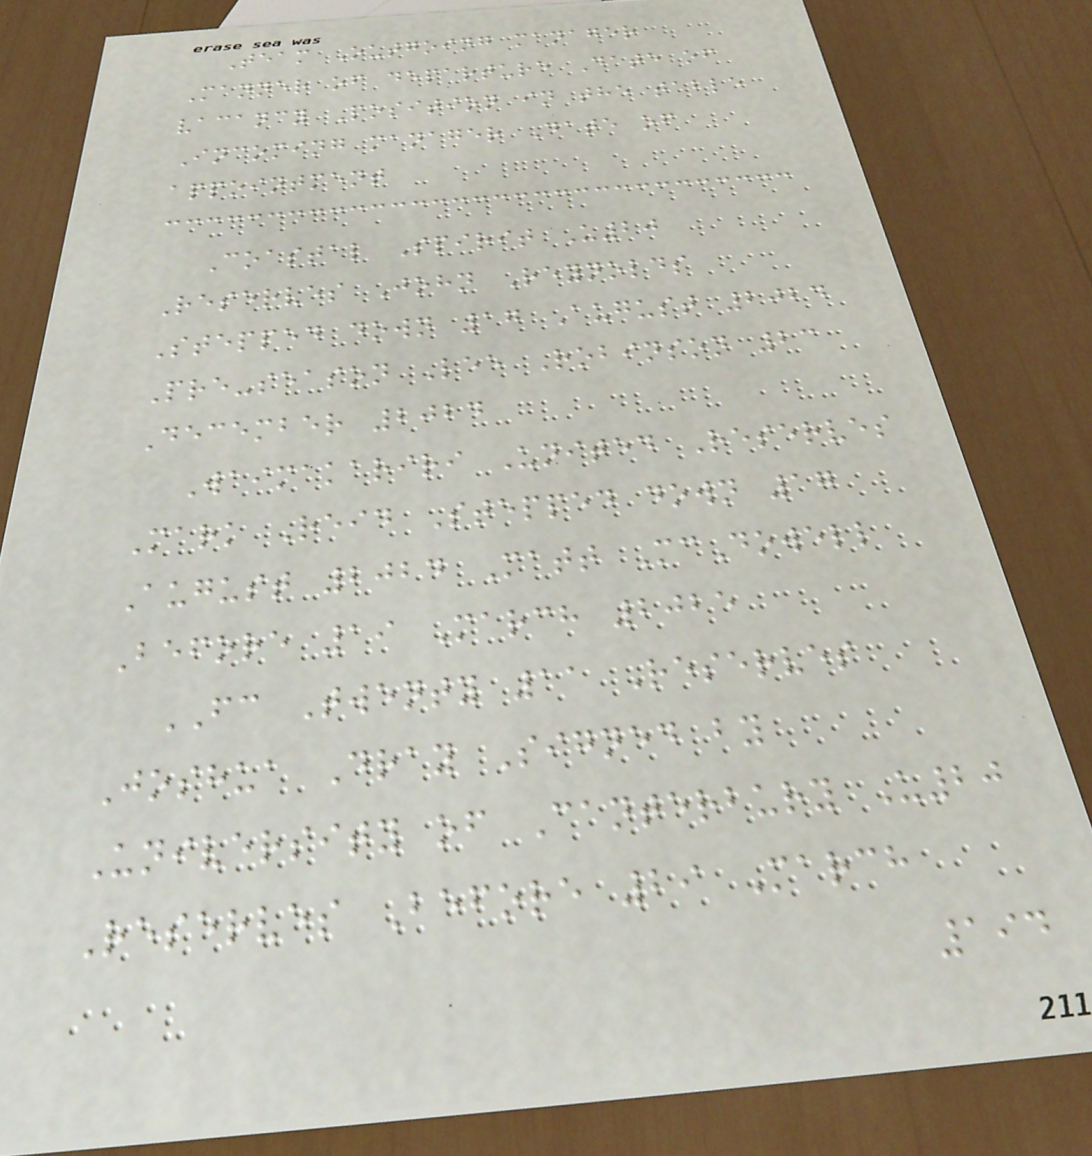Team Outgoing manager
Manner of departure Date of
vacancy Position in the table
Incoming manager Date of
appointment
Coastal Spirit U20
Reserves John Reynolds
Stepped down 17 August 2024
Pre-season Lee Robinson 23
December 2024
Waimakariri United Reserves
Mark Reid Stepped down 17
August 2024 Matt McDowell
Before 19 March 2025
FC Twenty 11 Reserves
Joshua Dray Signed by
University of Canterbury U20
Reserves Before 29 March
194
